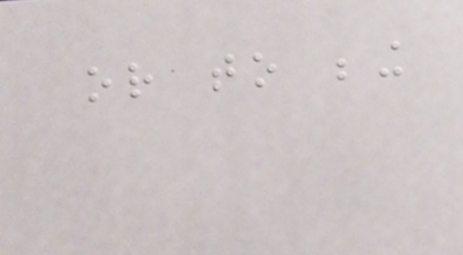or to being
